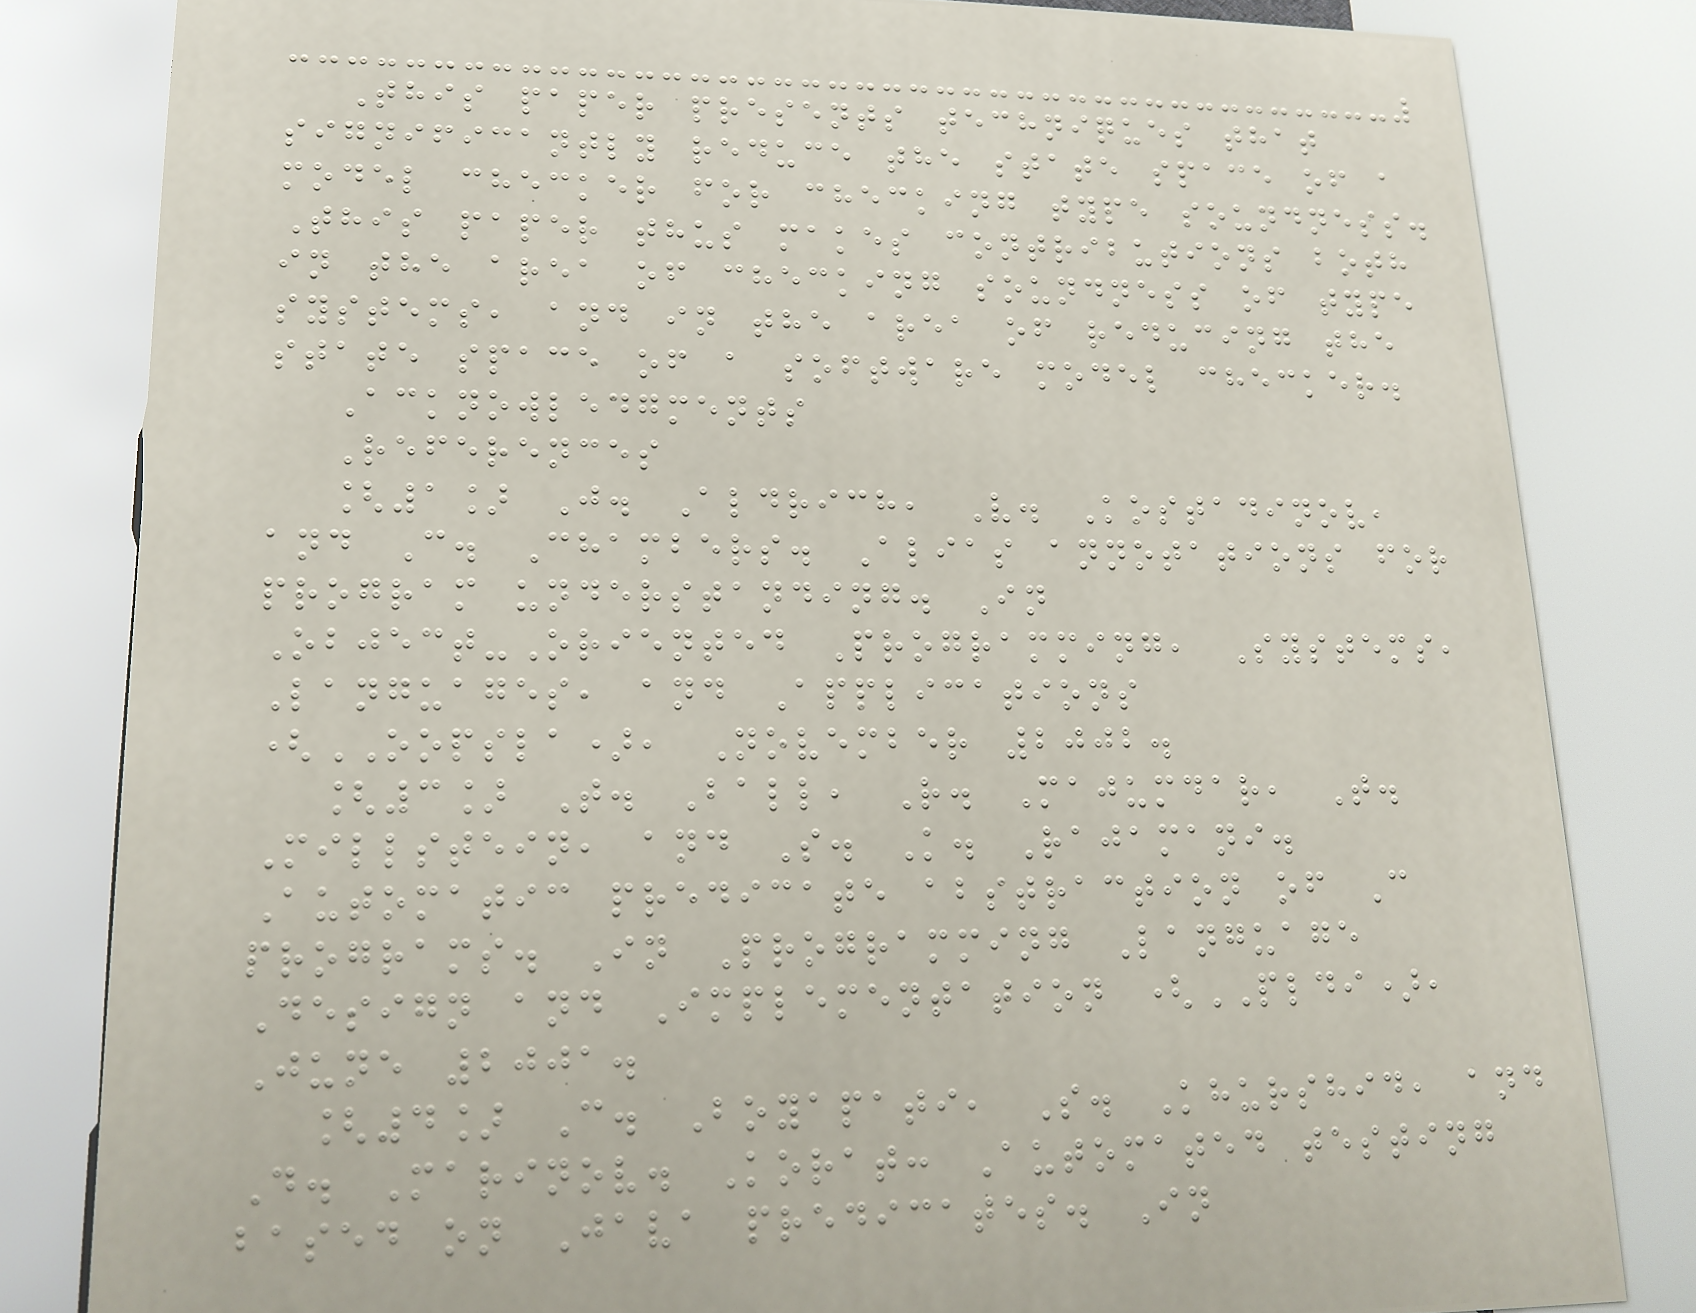This paper presents techniques that
significantly reduce the state space of a
model checker for checking type soundness.
This paper thus makes contributions both
in the area of checking soundness of type
systems, and in the area of reducing the
state space of a software model checker.
Acknowledgments
References
[1] J. Aldrich, V. Kostadinov,
and C. Chambers. Alias annotations for
program understanding. In
Object-Oriented Programming, Systems,
Languages, and Applications
(OOPSLA), November 2002.
[3] T. Ball, R. Majumdar, T.
Millstein, and S. K. Rajamani.
Automatic predicate abstraction of C
programs. In Programming Language
Design and Implementation (PLDI),
June 2001.
[4] C. Boyapati, S. Khurshid, and
D. Marinov. Korat: Automated testing
based on Java predicates. In
